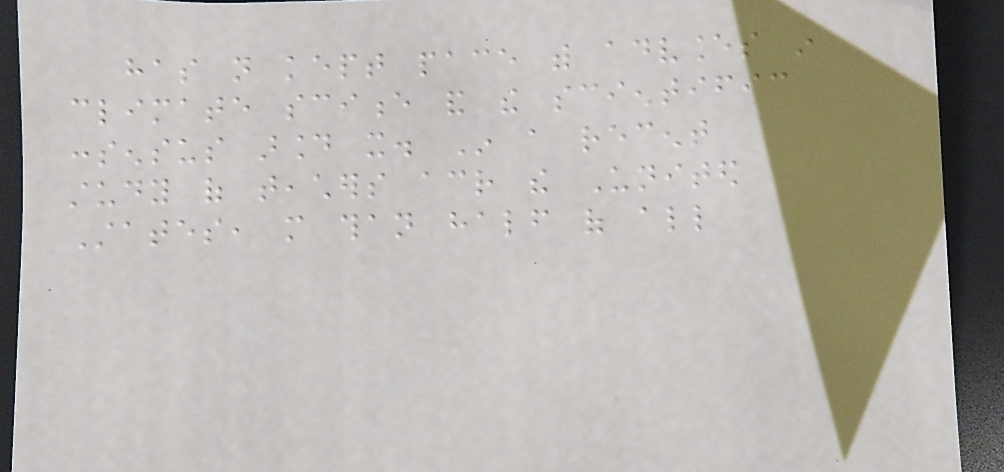has not kept pace with advances in
climate science and the scientific
consensus around it. In a recent
study of teachers across the United
States, more than half of all
